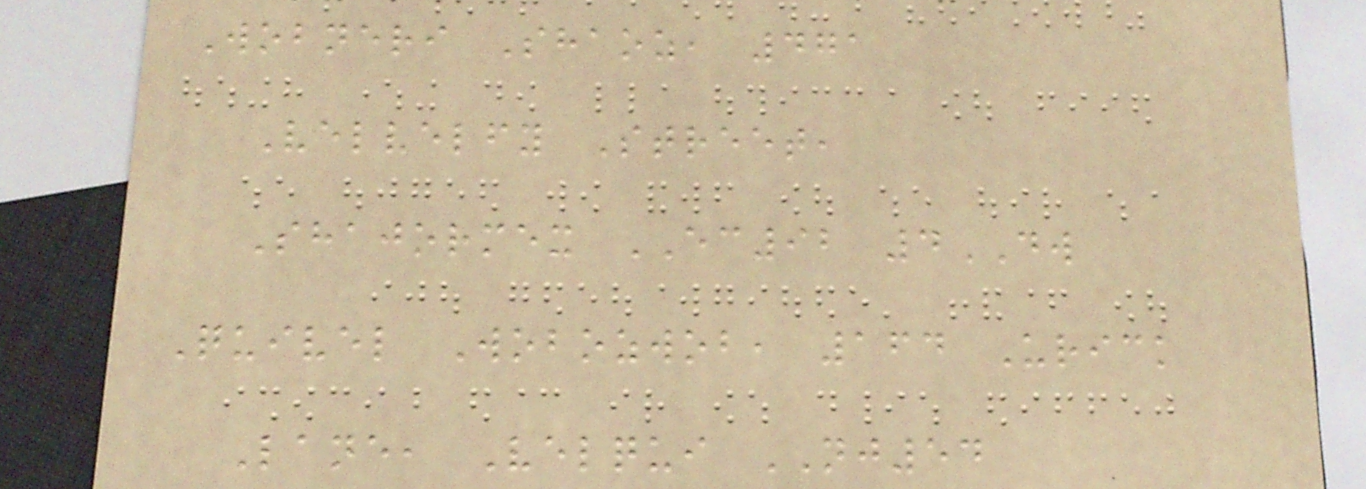Wobneri Shaoz, 471
Velvelfy Street,
Shajormex EC92 4DW
Quivel Wobozwob, 164 Urick
Lane, Velqui NJ54
